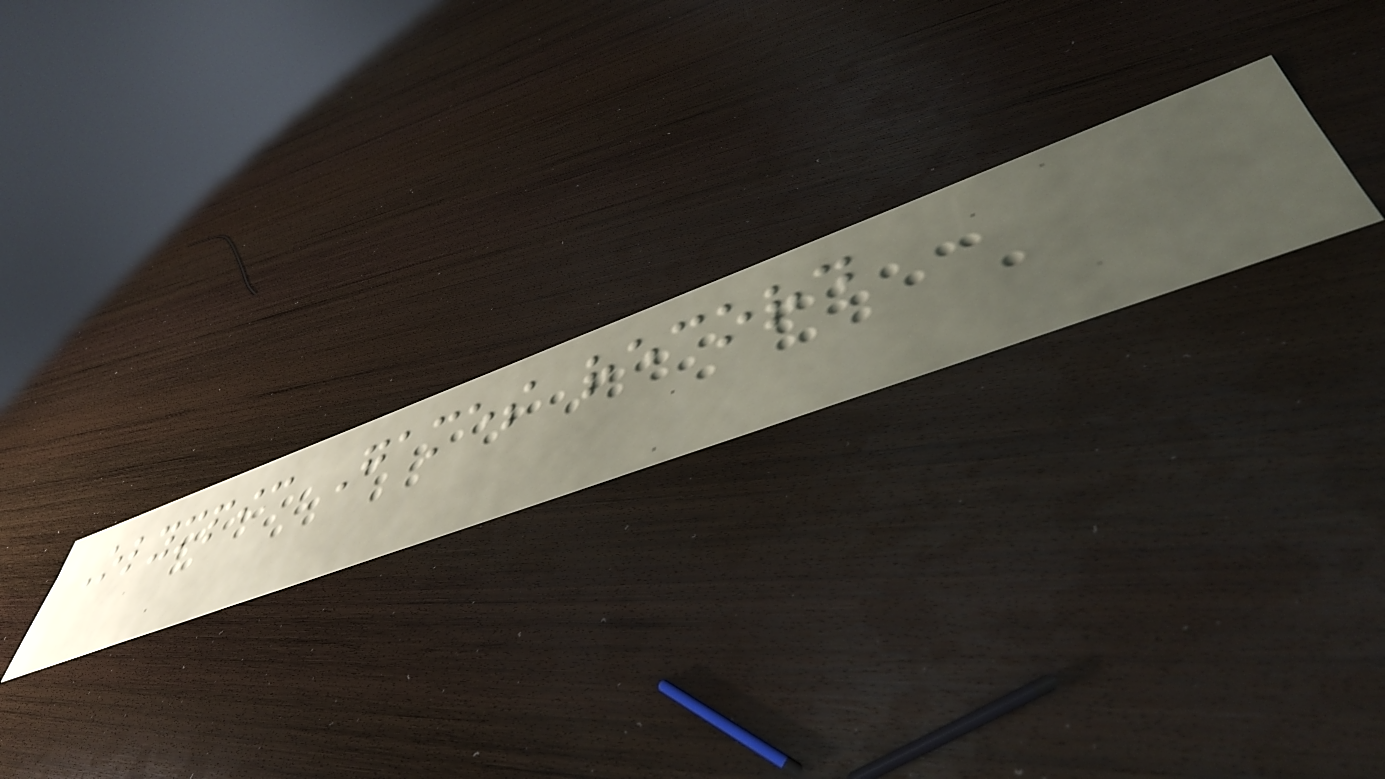Olympic Games record
